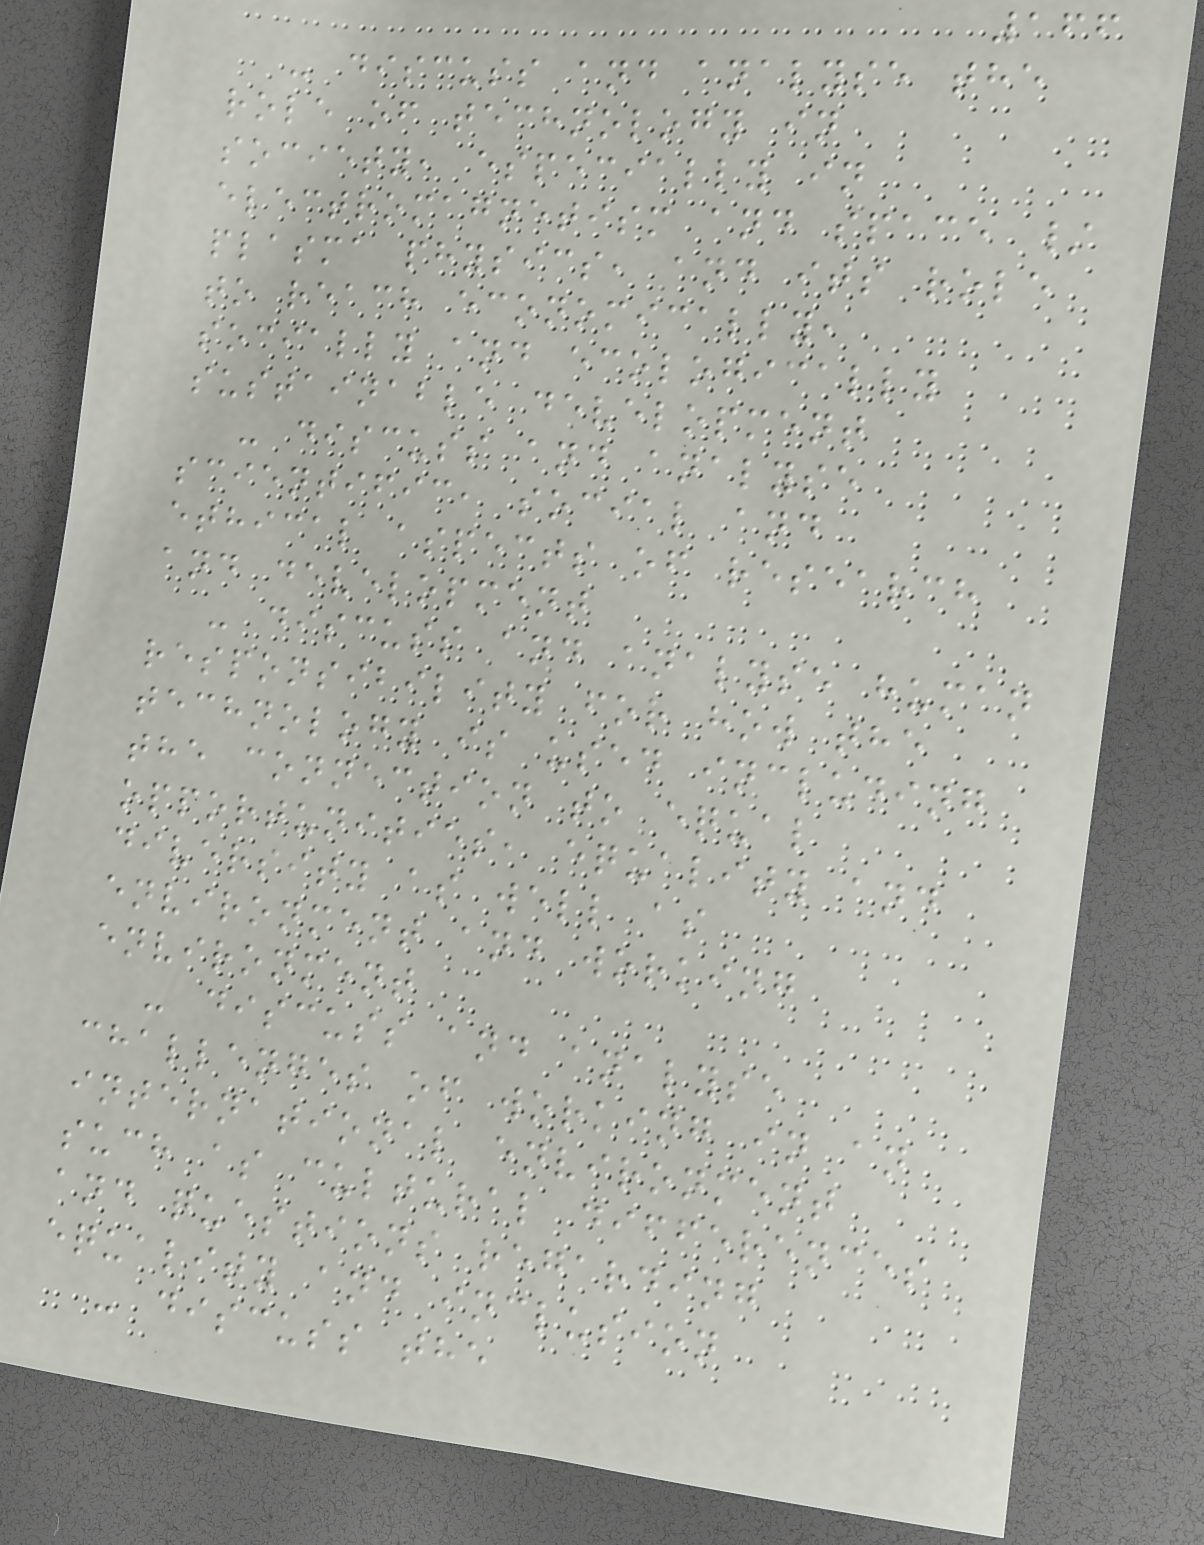166
- discuss and analyse the
role of technology in
society, especially in
electromagnetism and space /
plasma physics, and its role
to reach economically,
socially and ecologically
sustainable development
- discuss and analyse
scientific, social and
ethical aspects of research
and development
- discuss and analyse human
responsibility for how the
technology is used including
the connection to equal
opportunities, equality and
diversity as well as
environment and working
environment
- discuss and analyse
challenges of working in an
international environment
such as cultural differences
and questions regarding
equality and inclusion
- discuss the
